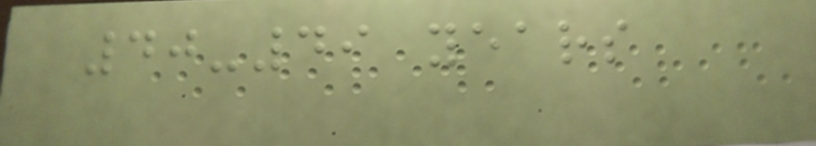40-49 years
